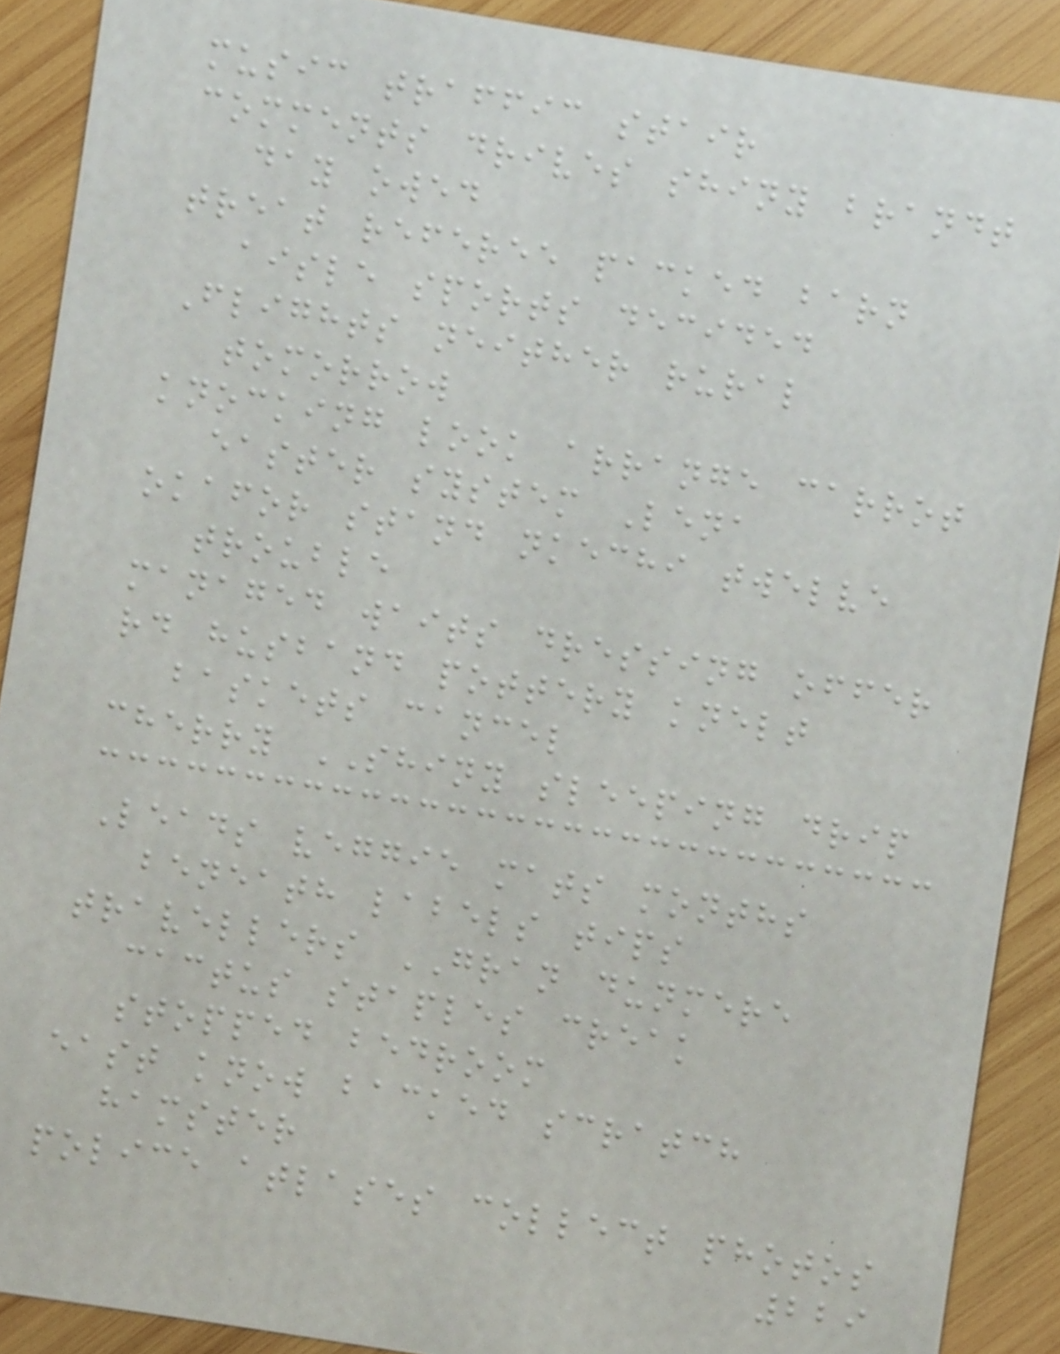music traffic stair
comments drives shiny brandt
day owed
treat referee packed barn
aisle sports decided
Flights neither rural
tomorrow
knocking look arrange carrot
easter system Lena
okafor stand nkechi twelve
trouble
managed waits dressing offer
rd husband pottery knelt
baskets cancel
cherry SHINY sleeping drip
Leads veggie mats months
beneath labels tips
travellers GRAN dunmere
cactus staples creak
stopped bedroom
east know backed scratch
hamster
police atlases collect photos
229
